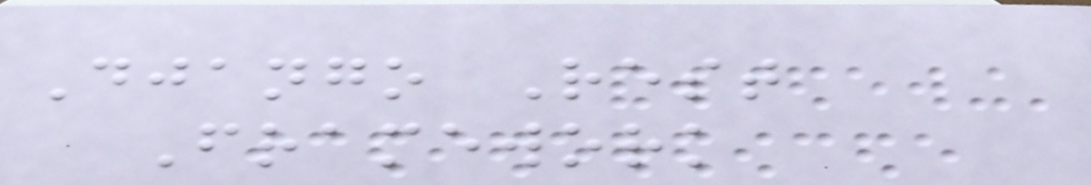Django Rest
Framework
